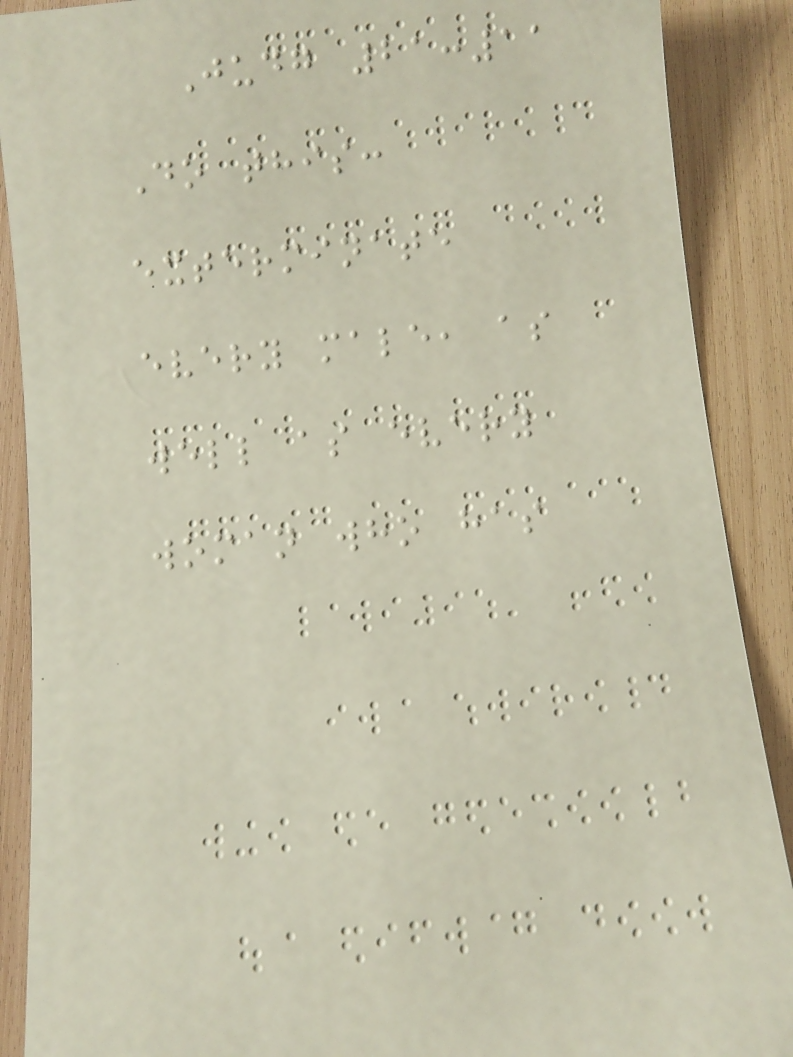Judg 21:11
Do this:
exterminate
every male, as
well as every
woman who has
